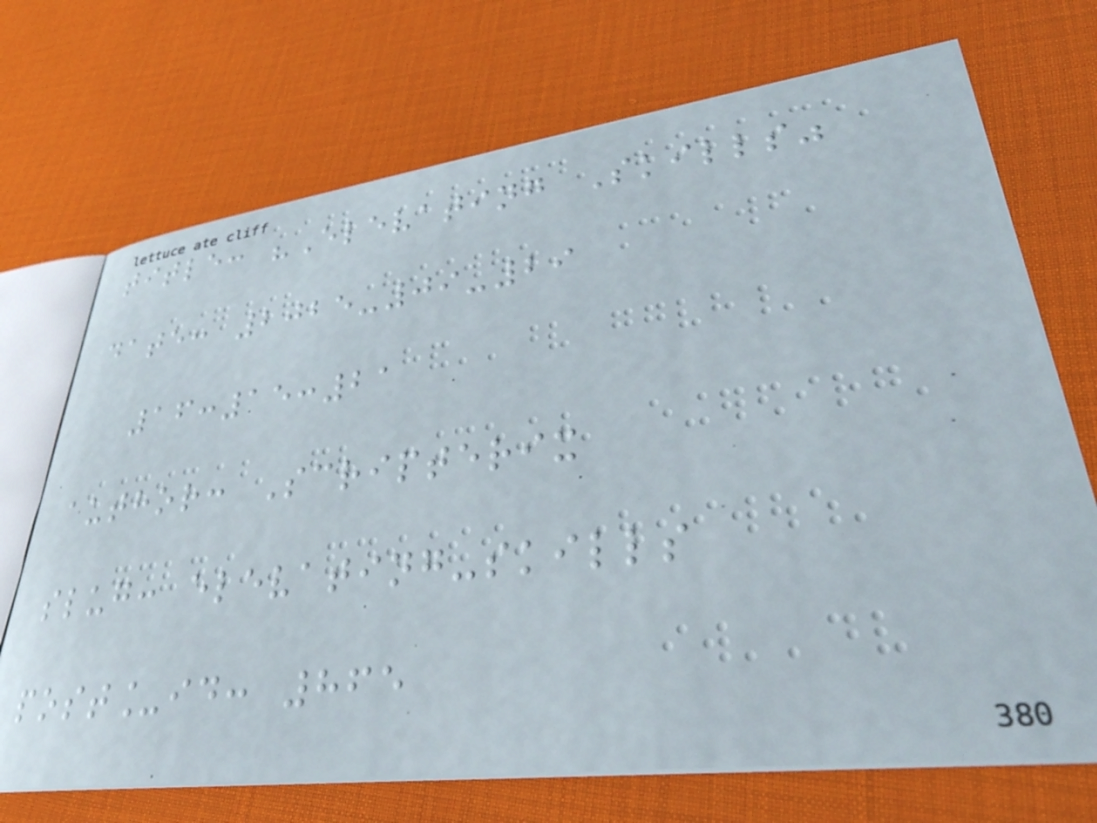title: "Elevating Skills"
date: 2025-09-29
16:15:21
author: Scripterix
slug: elevating-skills
post_id: 865
